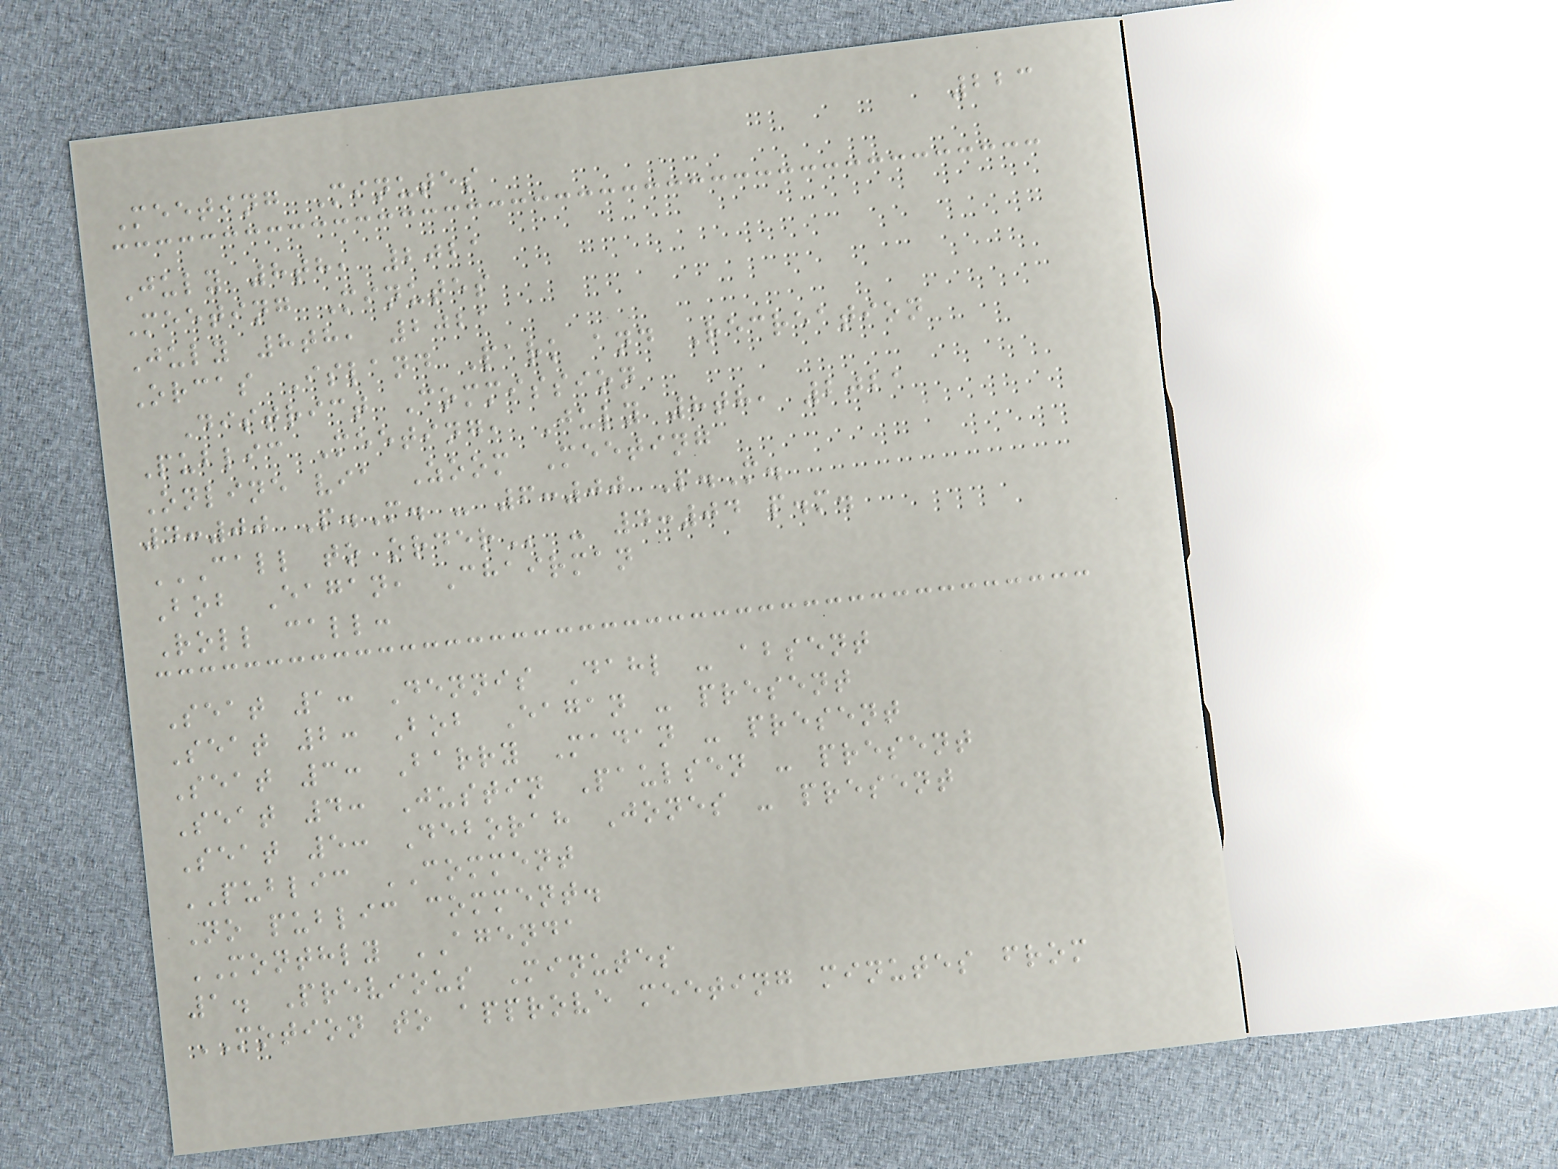223
Meeting Minutes
July 8th, 2021
Meeting Minutes
July 8th, 2021
Orcas Island Park and Recreation
District Commission
Public Meeting, July 8th, 2021
Online via Zoom Meeting
4:00 P.M. - 6:00 P.M.
CALL TO ORDER - 4:04 p.m.
Bob Eagan, Chairman
Roll call:
Seat 1: Dennis Dahl - absent
Seat 2: Bob Eagan - present
Seat 3: Barry Madan - present
Seat 4: Justin Paulsen - present
Seat 5: Deborah Jones - present
PUBLIC COMMENT
No public comment.
MONTHLY AGENDA
1. Previous Minutes
MOTION to approve meeting minutes from
